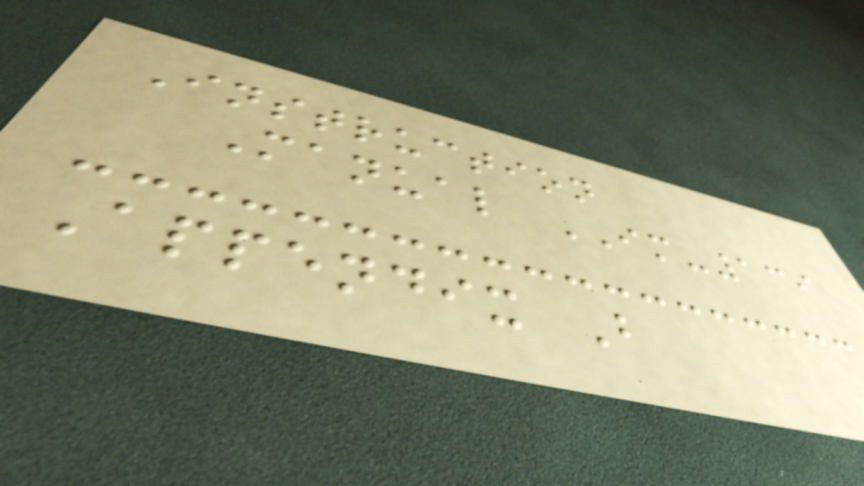Instruction
Manual IM-139
Appendix B
